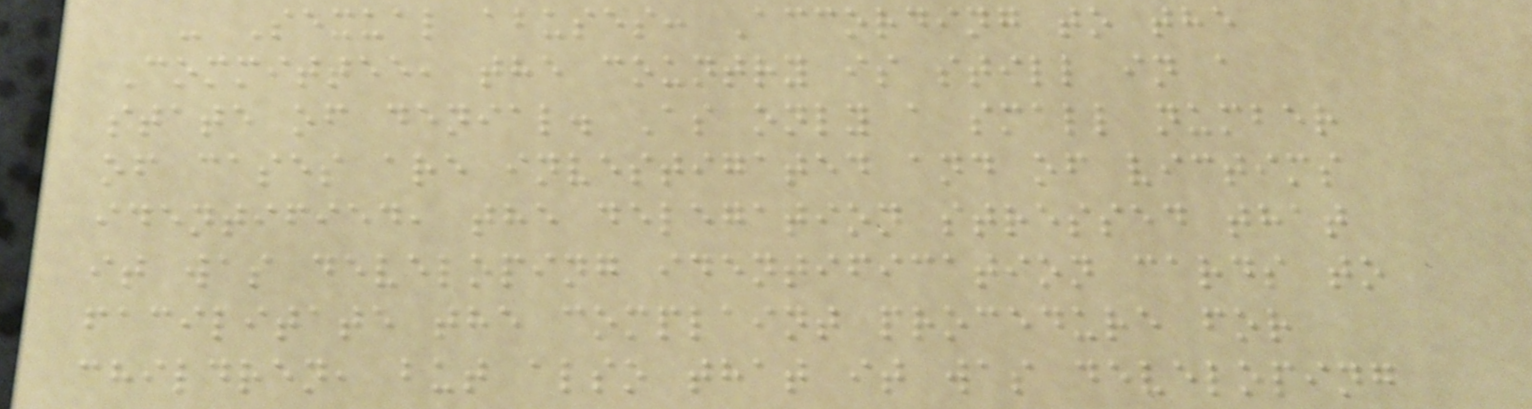- Sexual abuses: According to the
Committee, the country is still in a
state of denial. As only a small number
of cases are investigated and of victims
identified, the delegation stressed that
it was developing identification cards to
facilitate the complaint procedure for
children, but also that it was developing
